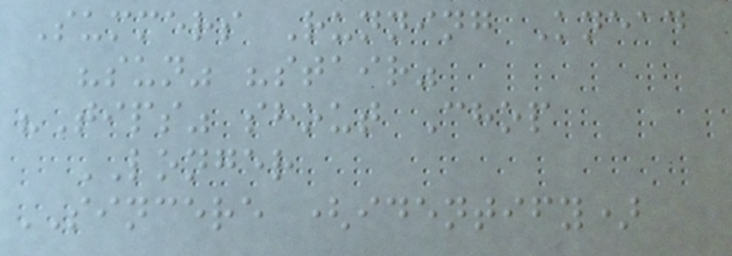Summers Running Knead
"sun" "stair"
"Tips" shout Chop
LONGER
SINCERE (identify)
